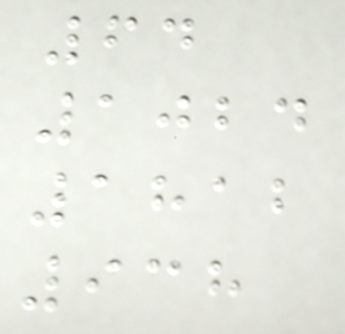64
1024
1812
938
